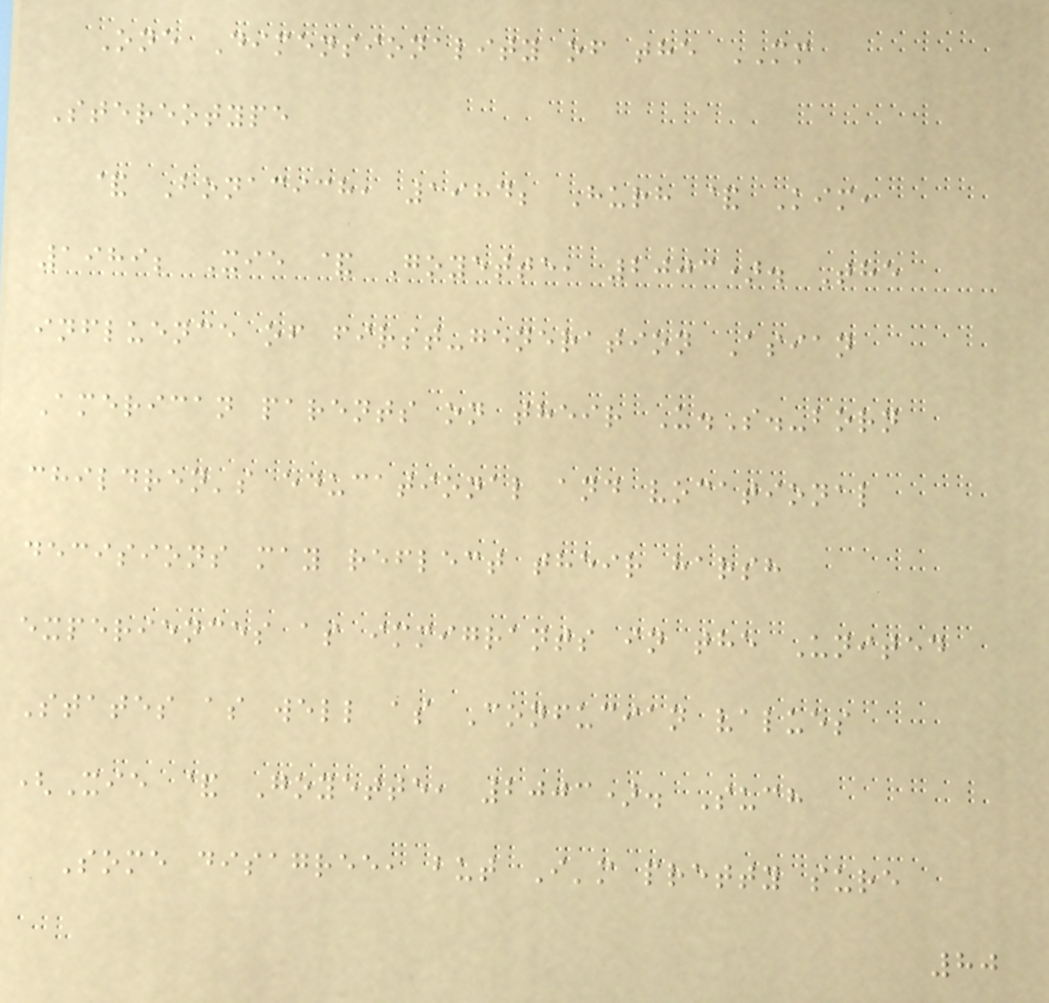One Dimensionality of the MM
Stereotype
& Bonacich, 1984; Hurh & Kim,
1989; Xie & Goyette, 2003). The
influence of first-generation Asian
American parents on their U.S.-born
children's educational and vocational
decisions may reflect their harsh
experiences as immigrants in the United
States as well as Confucian values
(Xie & Goyette, 2003). Such
Some disagree, but I'm pretty sure
80
